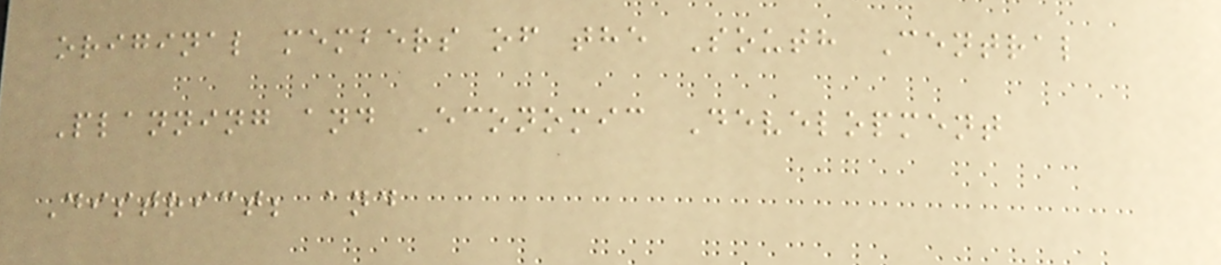original members of the South Central
Planning and Economic Development
District; and
